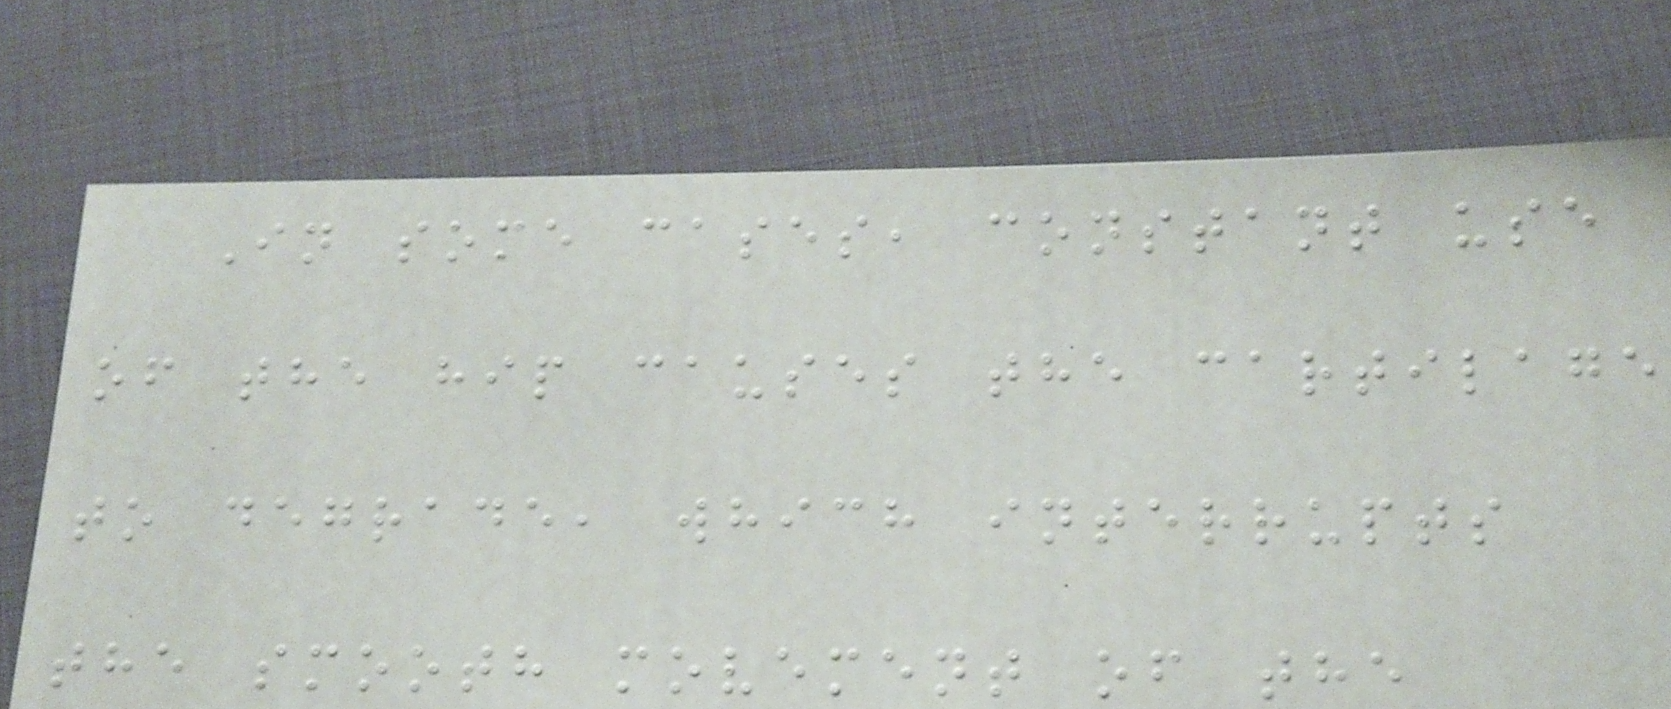In some cases, constant use
of the hip causes the cartilage
to degrade, which interrupts
the smooth movement of the
